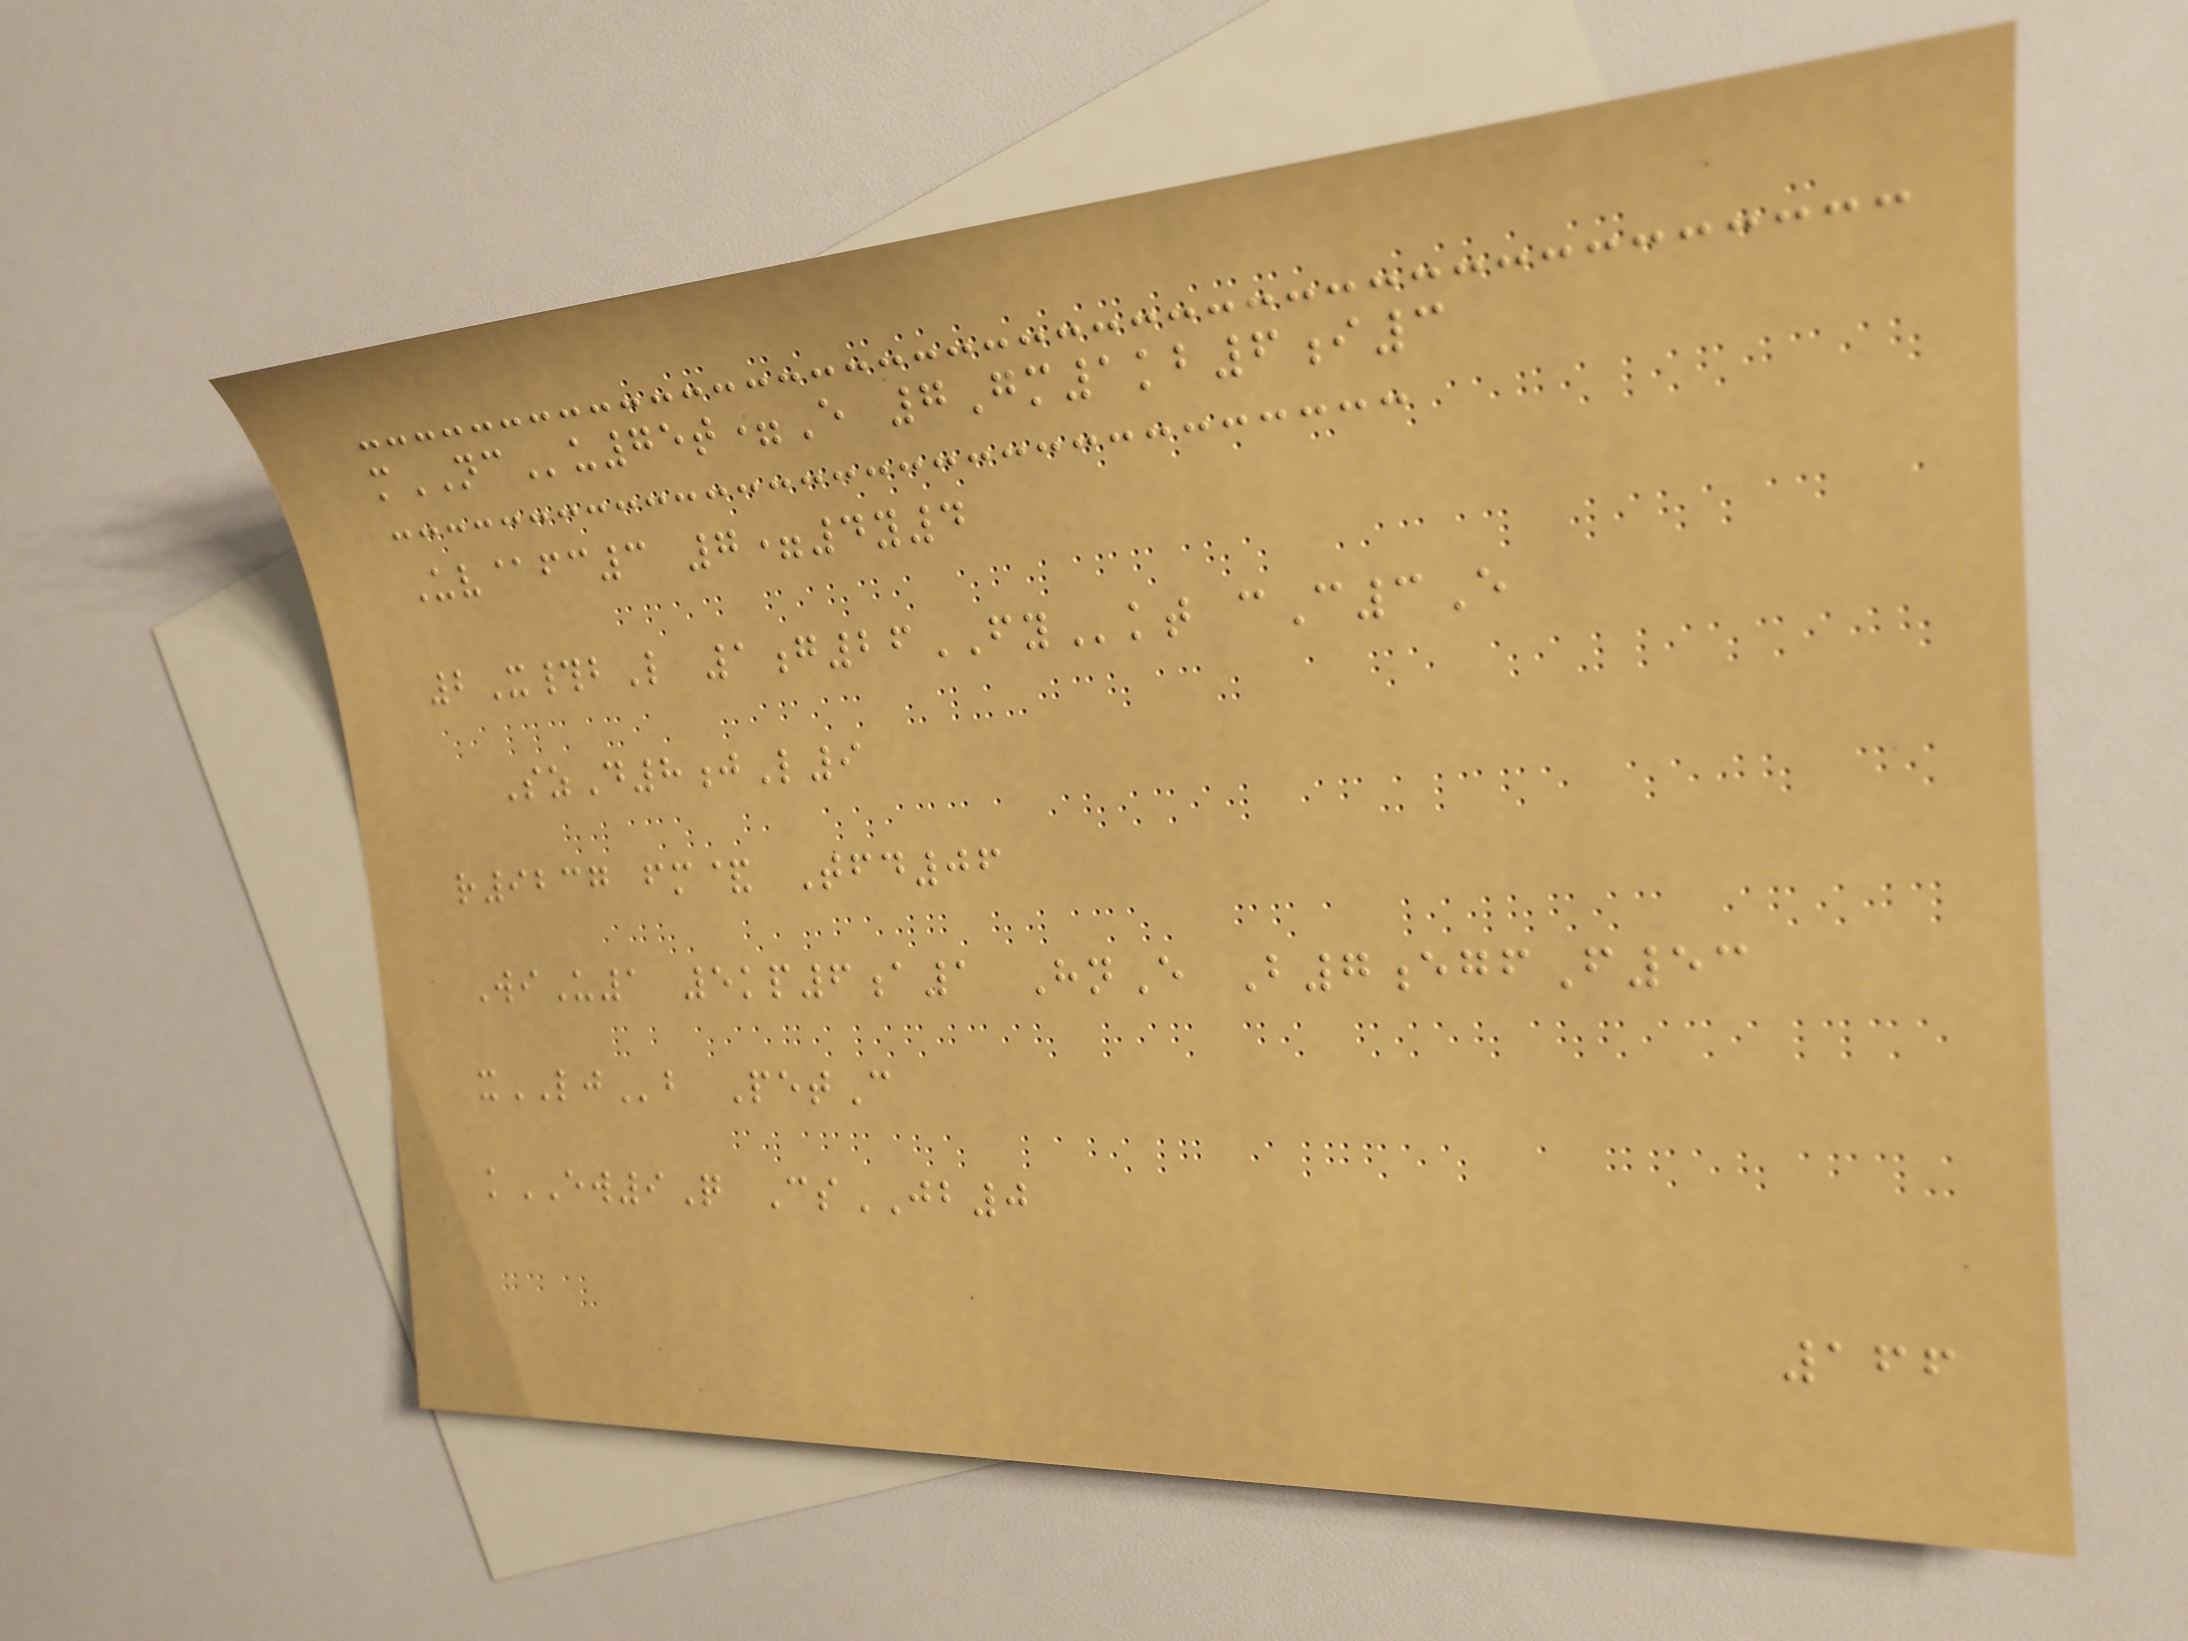mNCu75t=E 7Gm1kb6i3
Uv@fc3 7=4y4
2X#bL 1g26FYkt cC3E
SzD8jL9
r9237 fm& Tfd06
WiU1 5kp6a1 HnE B7egfF53
xLJb PetC
kEW9Q CsJB0
166
